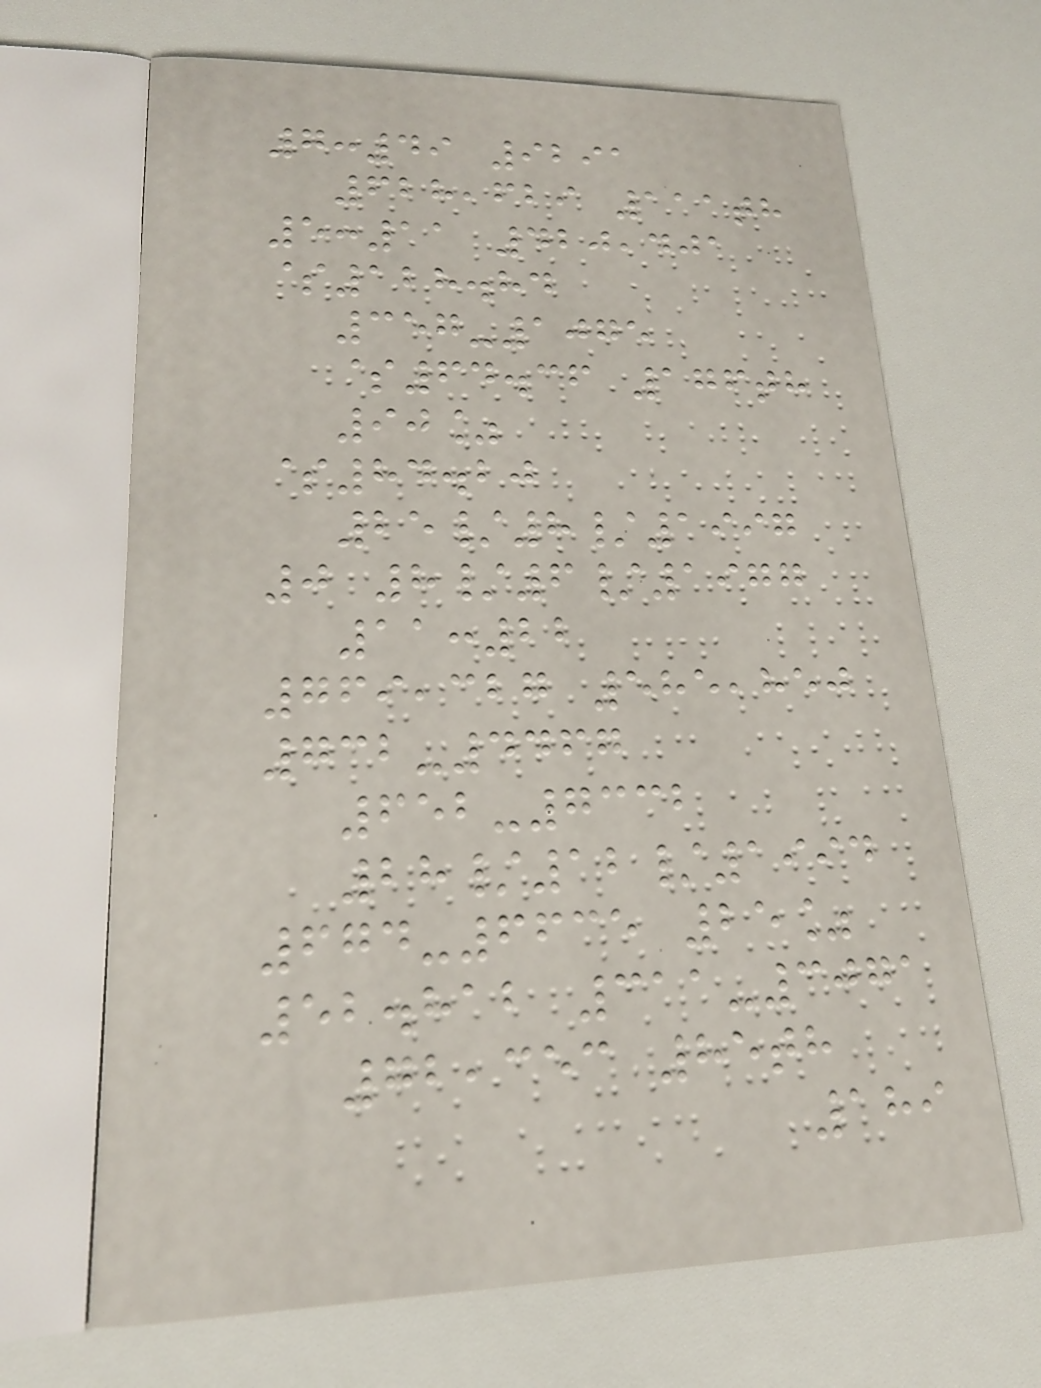7:49 9291
628,629 111th
5:11 420,401
$128.84
357-1075
$64.36 176th
90%
$84.20
25/8/1997
0 8/6/1977
11:22
769,327 585,850
732-4467
652-7332
28/12/1994
674-6635 25%
52.812 311-3071
72,353 85th
189
